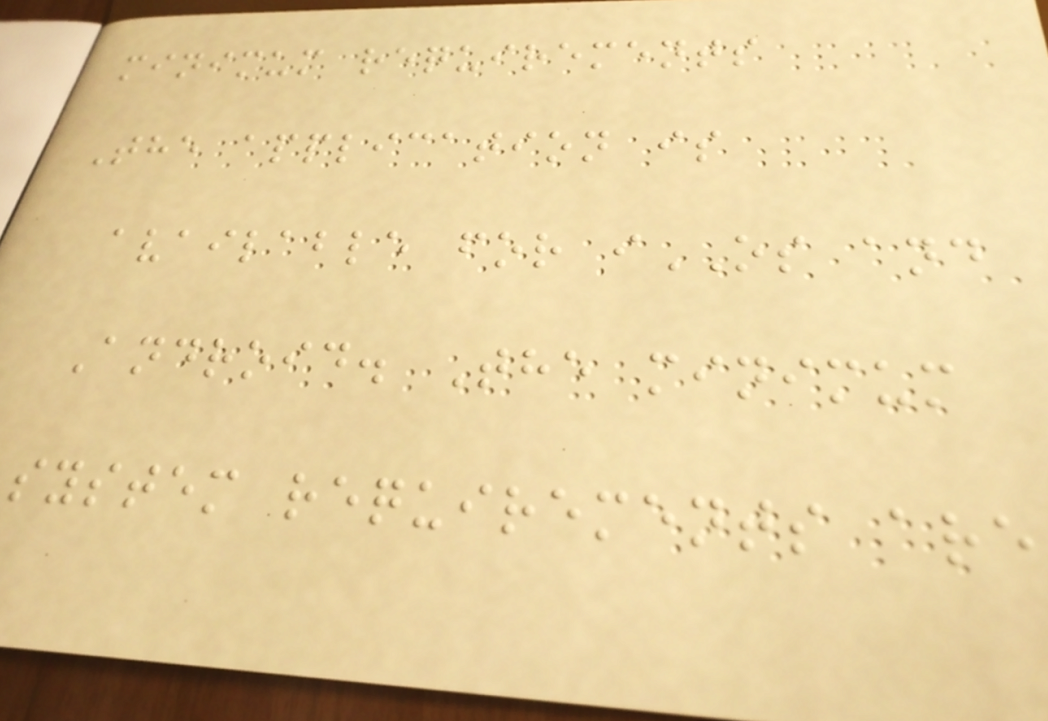minimum requirements
The application is
available for iOS and
Android. The minimum
system requirements are
